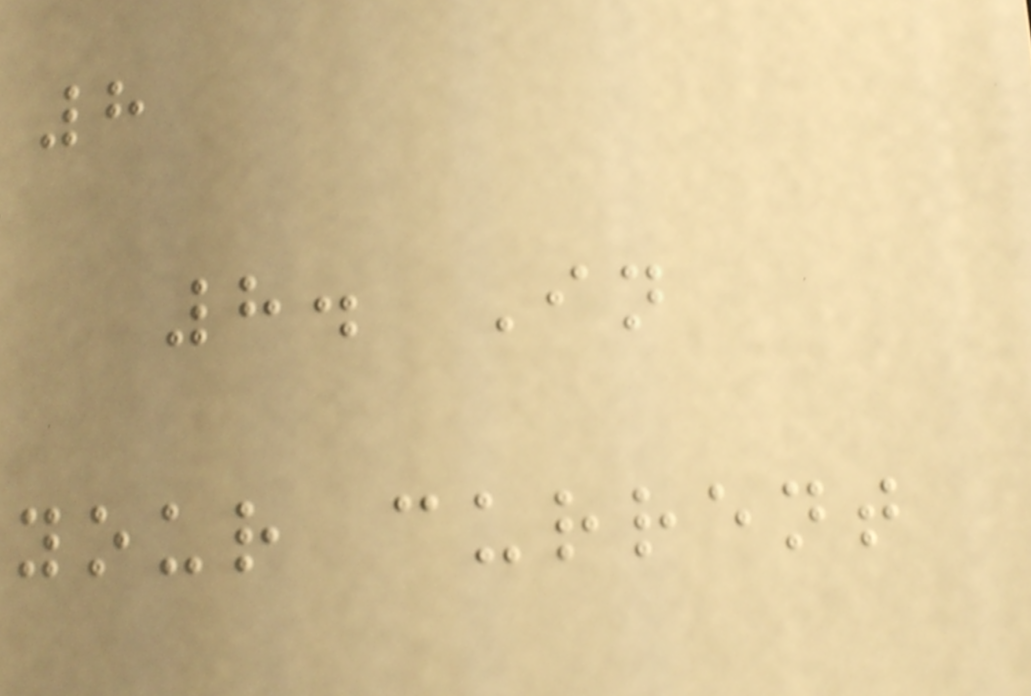8
8. In
your current
